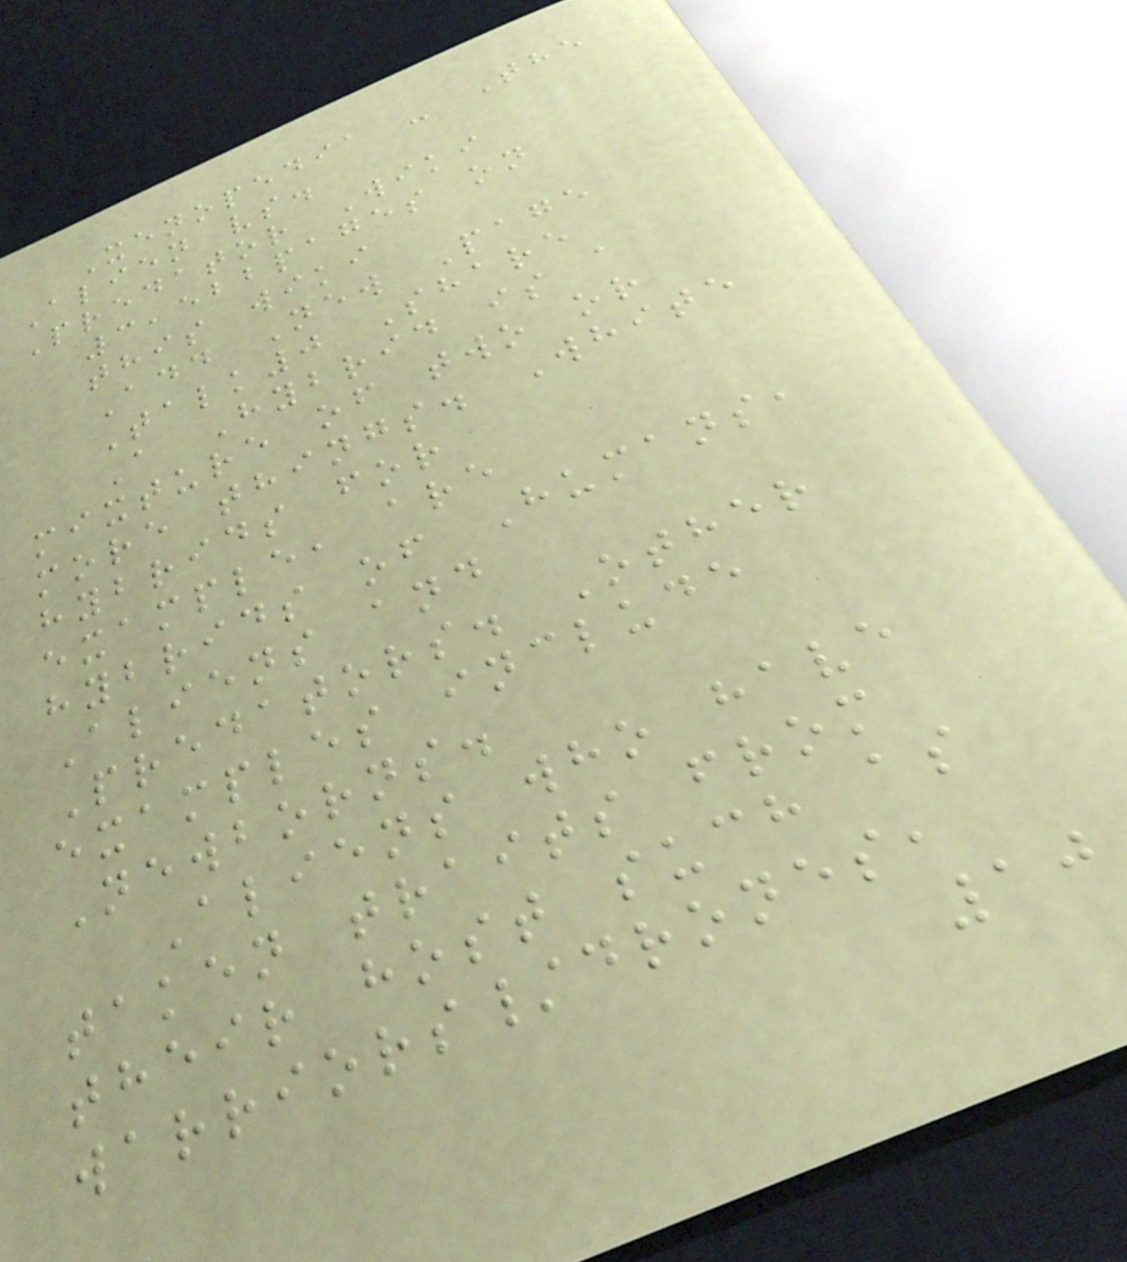Xenopedia - The
Alien vs.
Predator Wiki
3,522pages on
this wiki
Add New Page
Talk0 Share
A Hybrid is a
mixture of two or
more things. White
hybrids for
example, are
hybrids of Humans,
Aliens and
Predators. Other
examples include
Newborns.
Aliens who have
taken traits from
their host such as
warriors/drones,
10
